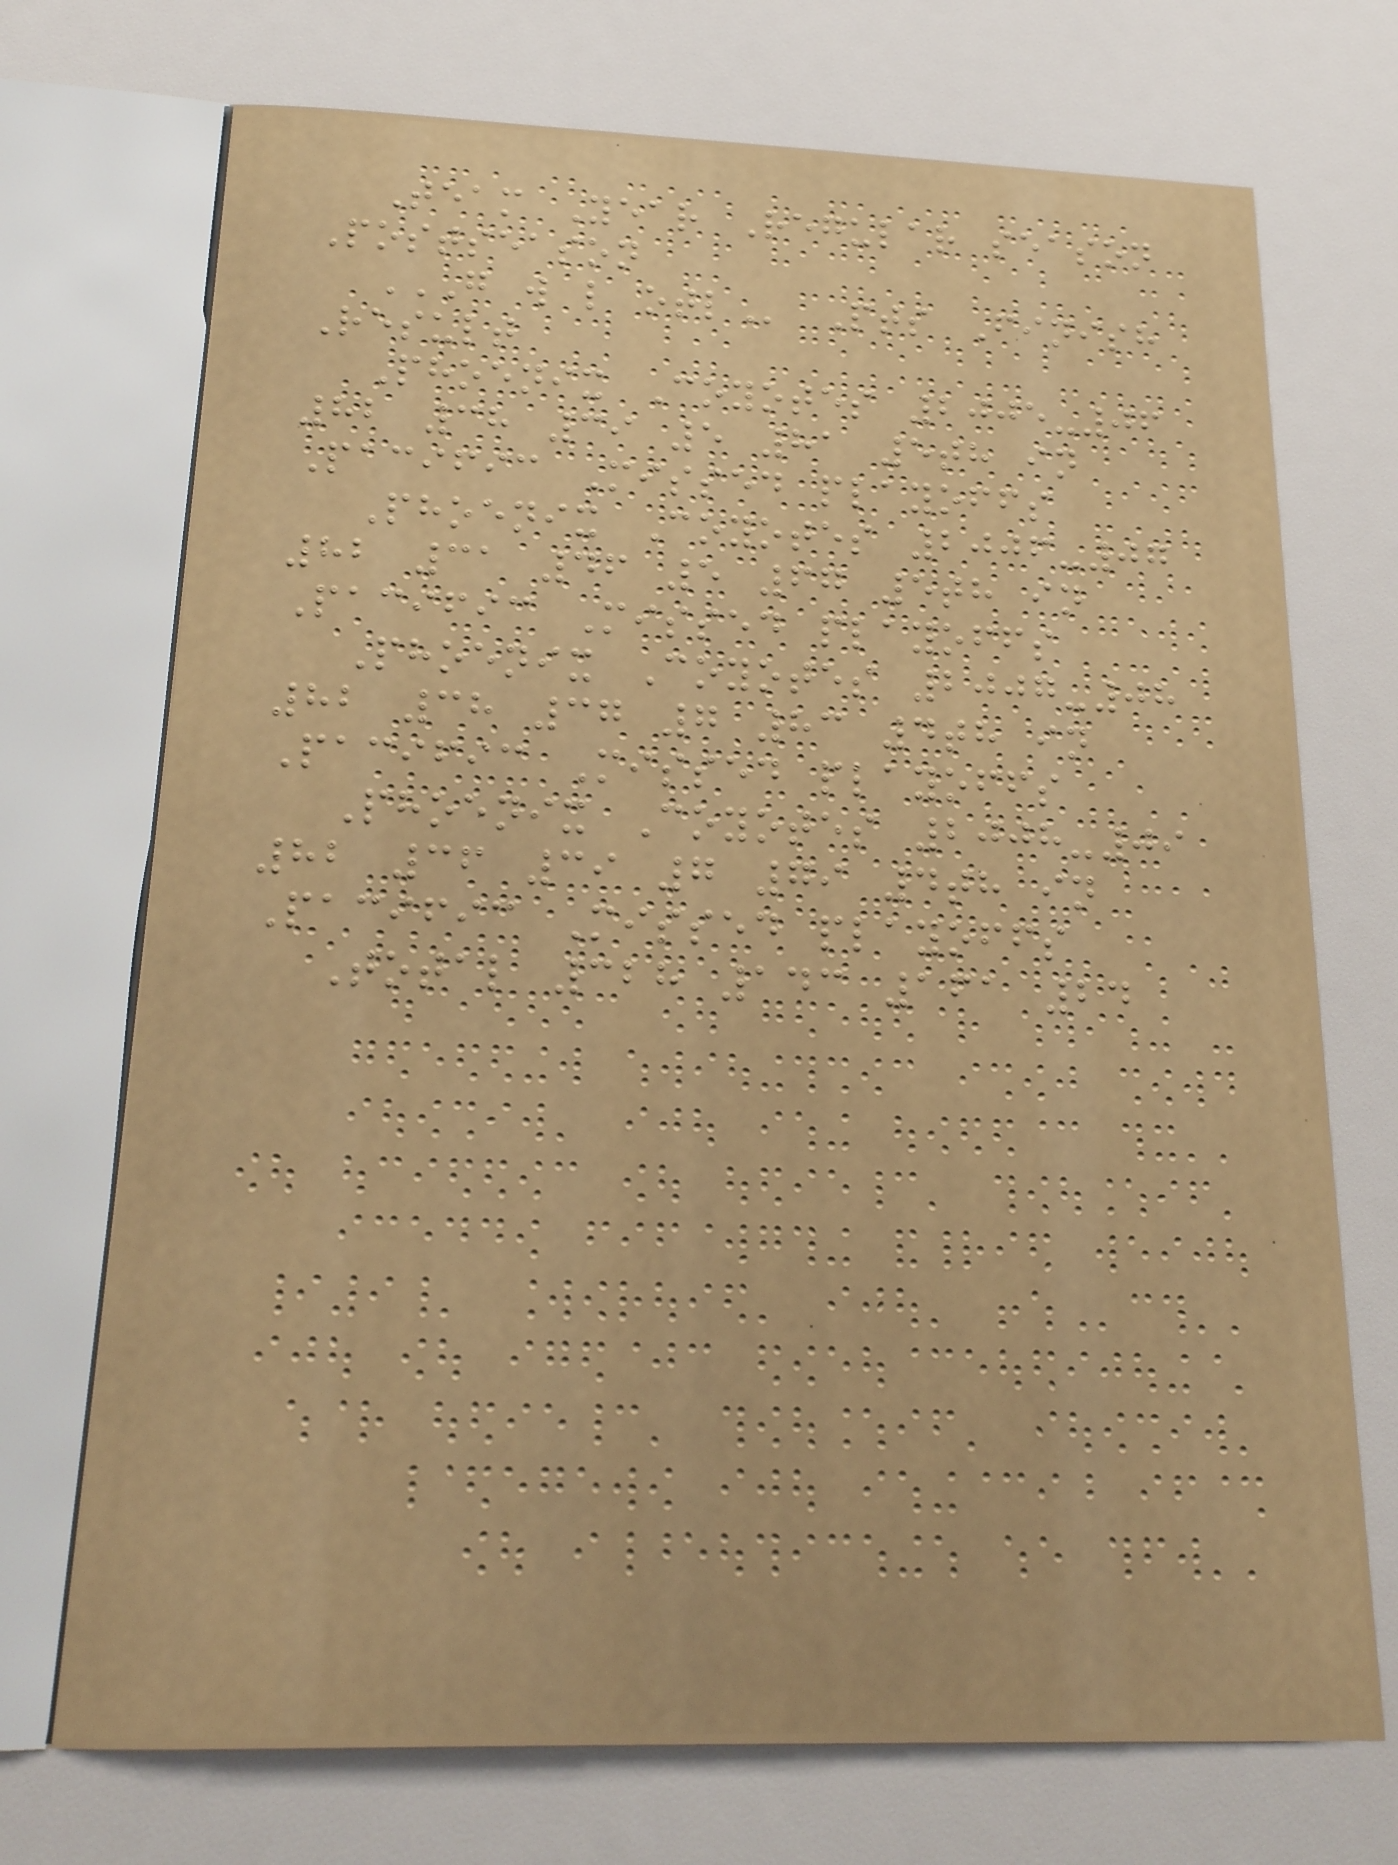Team Year Regular season
Postseason
G W L OTL Pts Finish
Result
Phoenix Coyotes 2005-06
82 38 39 5 81 5th in
Pacific Missed playoffs
Phoenix Coyotes 2006-07
82 31 46 5 67 5th in
Pacific Missed playoffs
Phoenix Coyotes 2007-08
82 38 37 7 83 4th in
Pacific Missed playoffs
Phoenix Coyotes 2008-09
82 36 39 7 79 4th in
Pacific Missed playoffs
Total 328 143 161 24
